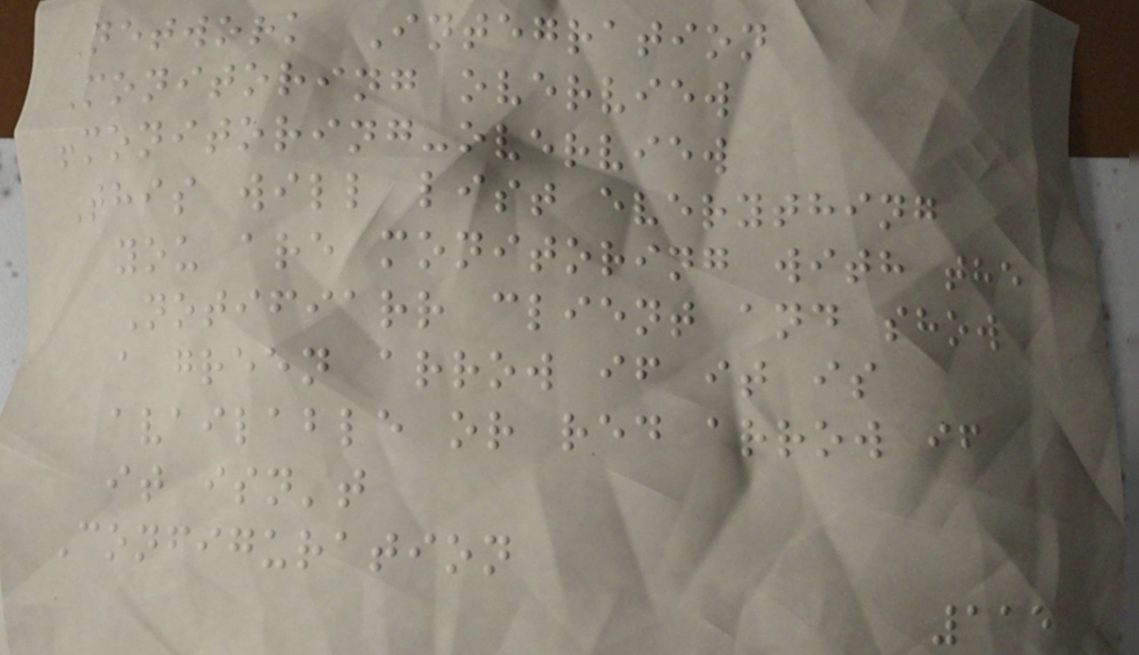Network Integration
Monitoring overview
!monitoring-overview
This will list everything
you are monitoring with the
Notifiarr client and show
a green arrow if it is
available or red arrow if
it isn't
Configuration
115
